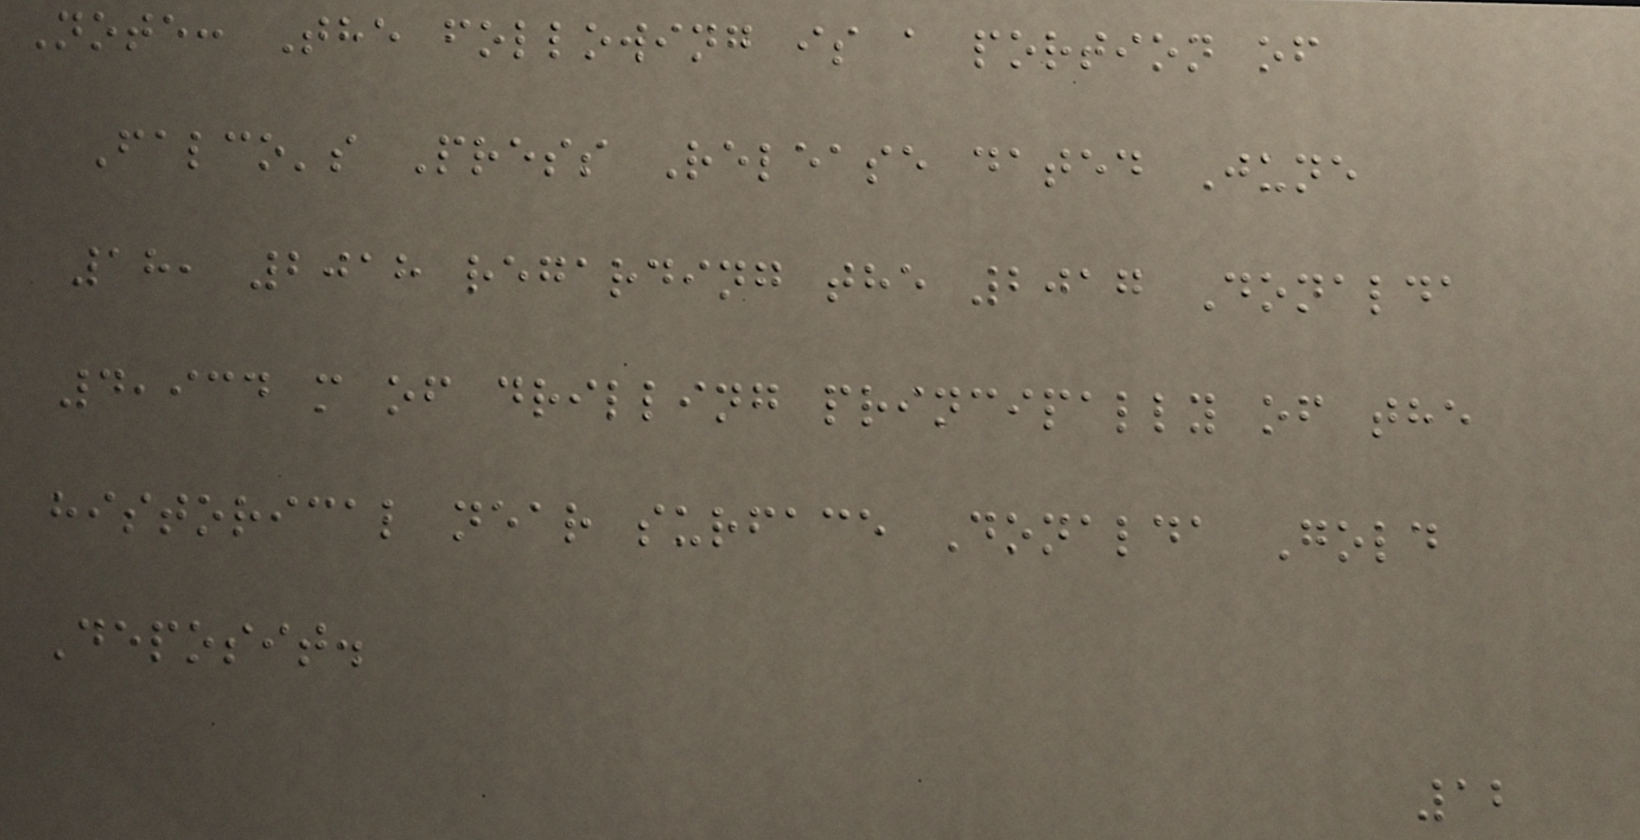Note: The following is a portion of
Falco's Press Release dated June
18, 2018 regarding the 2017 Donalda
4,934 m of drilling principally of the
historical near surface Donalda Gold
Deposit.
12
